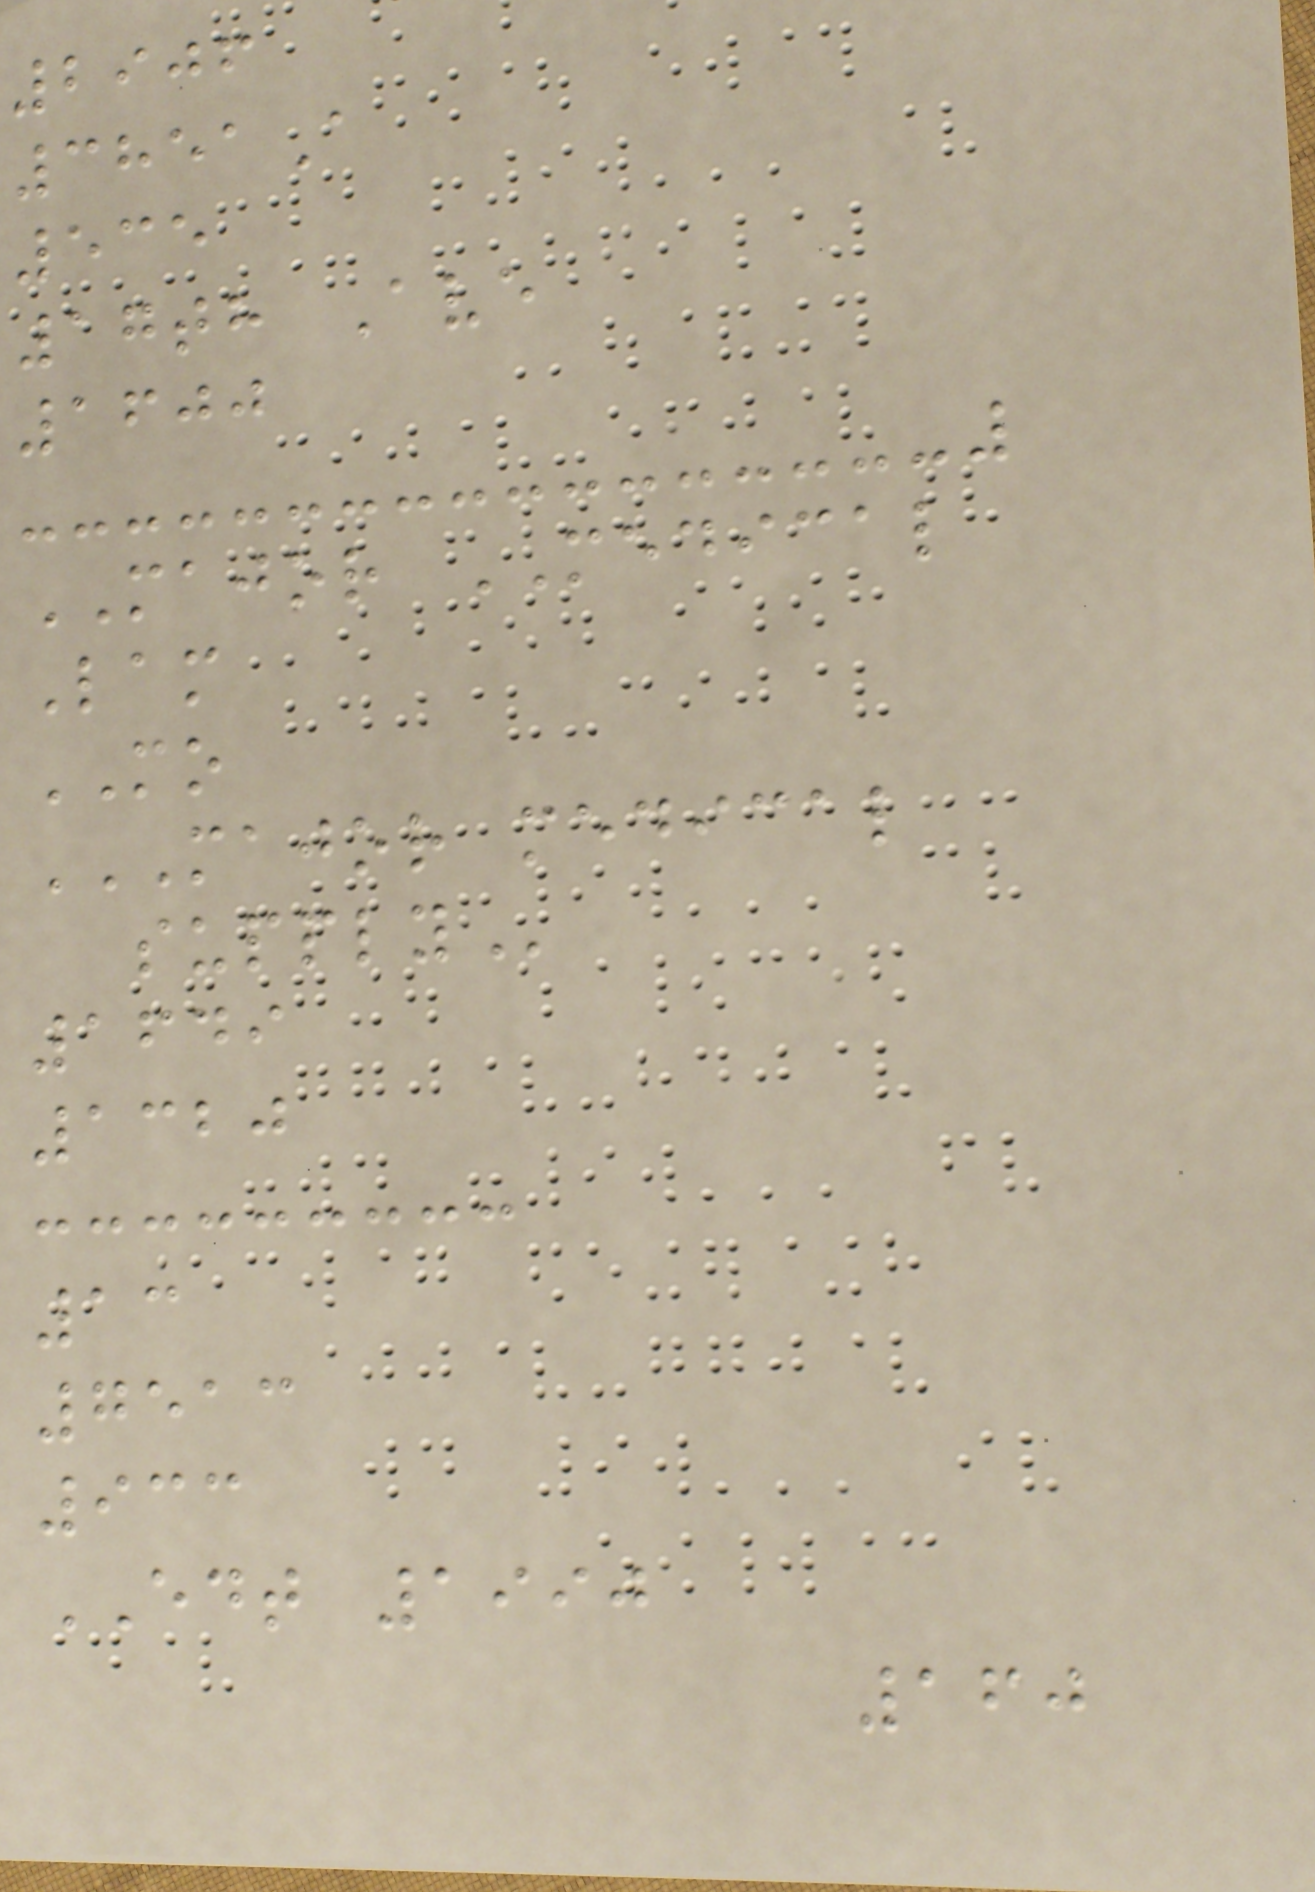2906
3851A
535
17th Ave
1600
MAJOR MEDICAL
Lam
MO
MAJOR MEDICAL
SUPPLY
1649
1320
13
7513
933
EDT 1990
160
